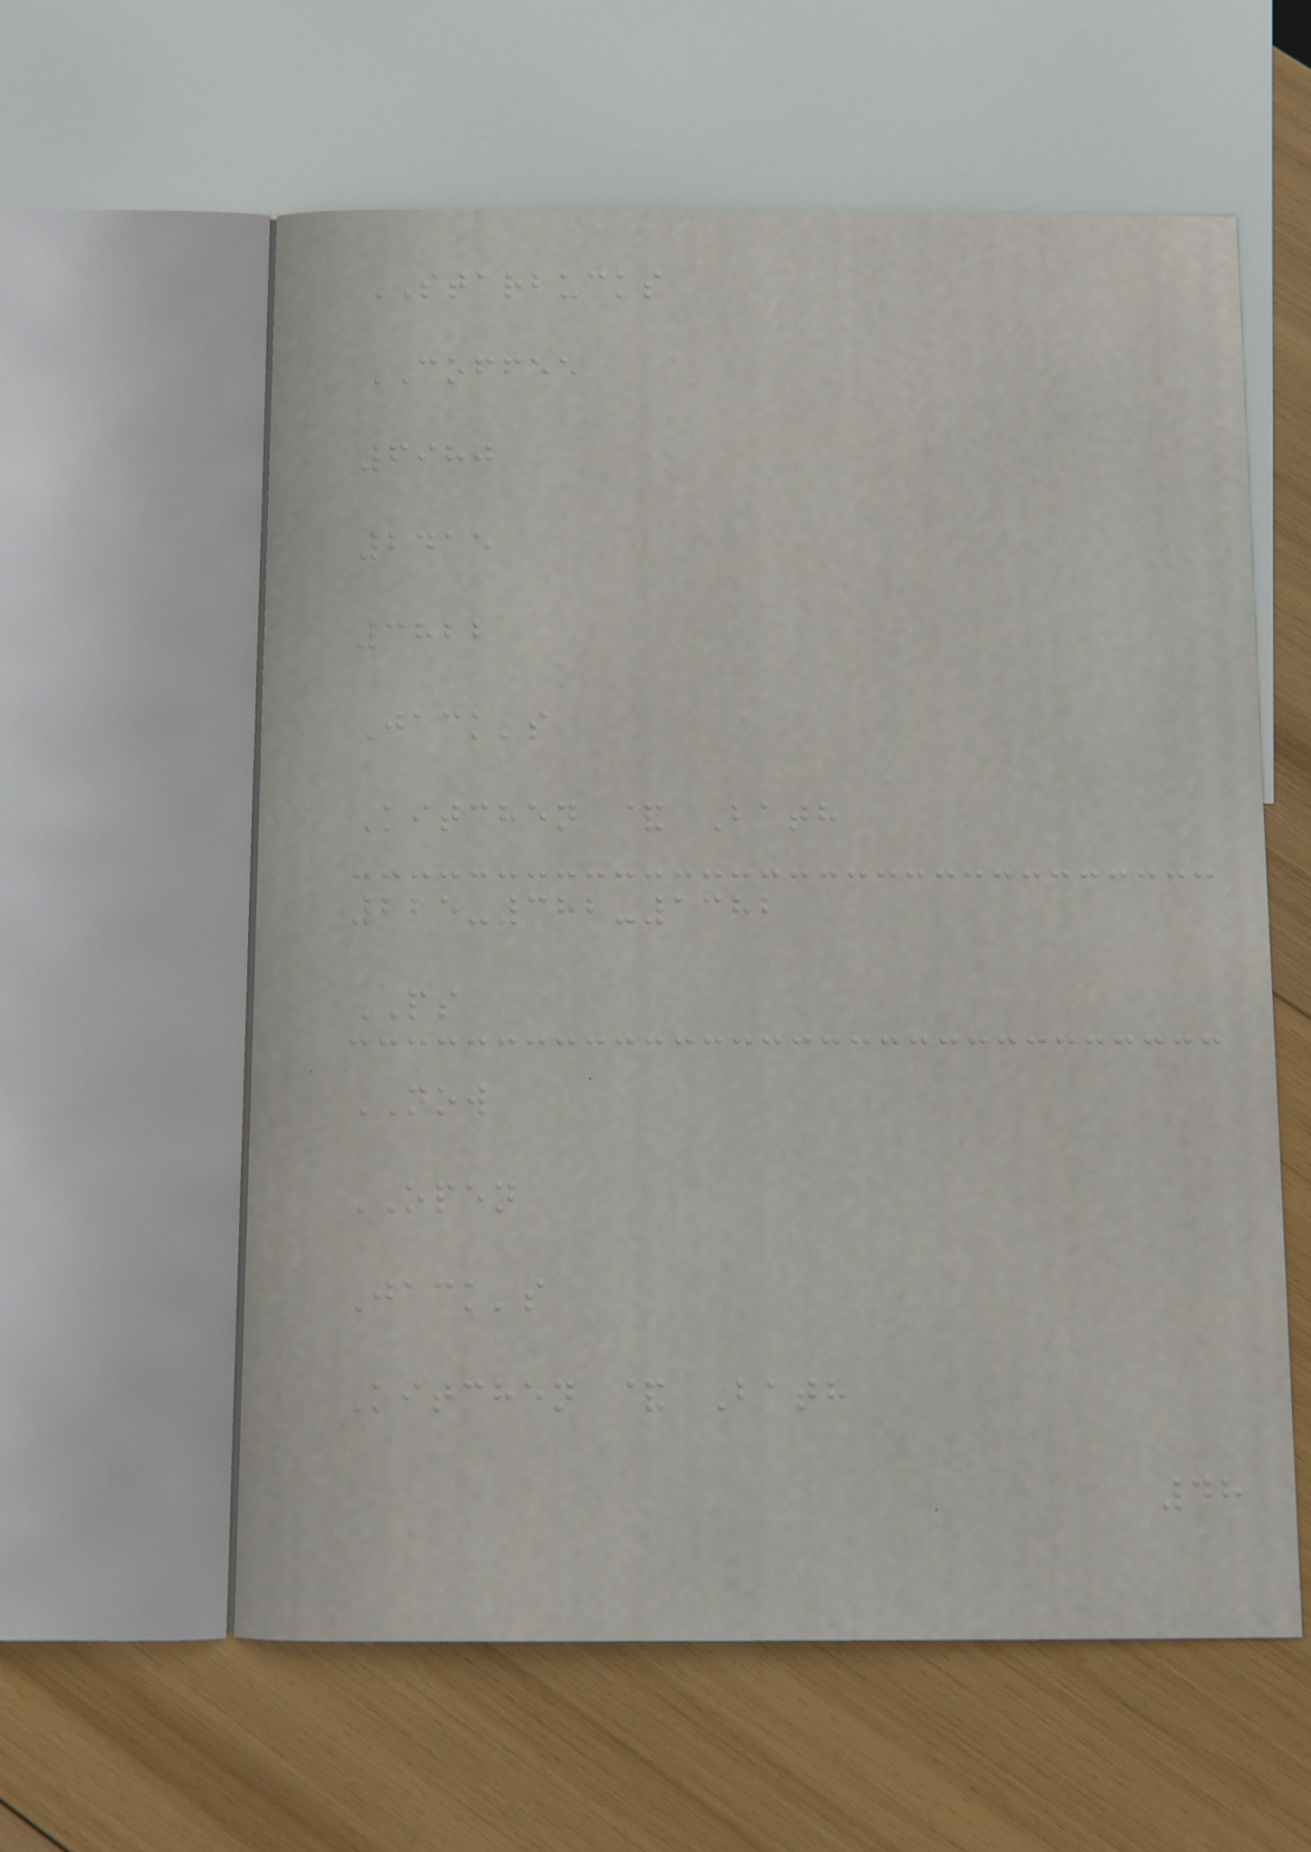STARBUCKS
COFFEE
6980
2415
3822
Jack's
Kitchen & Bath
225-382-1382
PS
NOW
OPEN
Jack's
Kitchen & Bath
48
